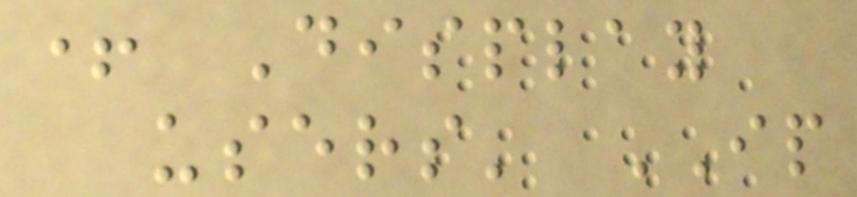+ Display
users' IP
